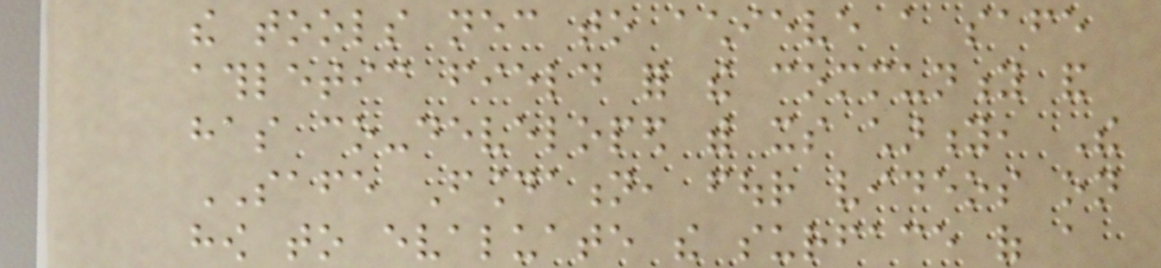the tools necessary to achieve a safe
athletic field for the community and
has co-developed with its charity, The
SAFE Foundation, four videos on
how to evaluate the surface of a
